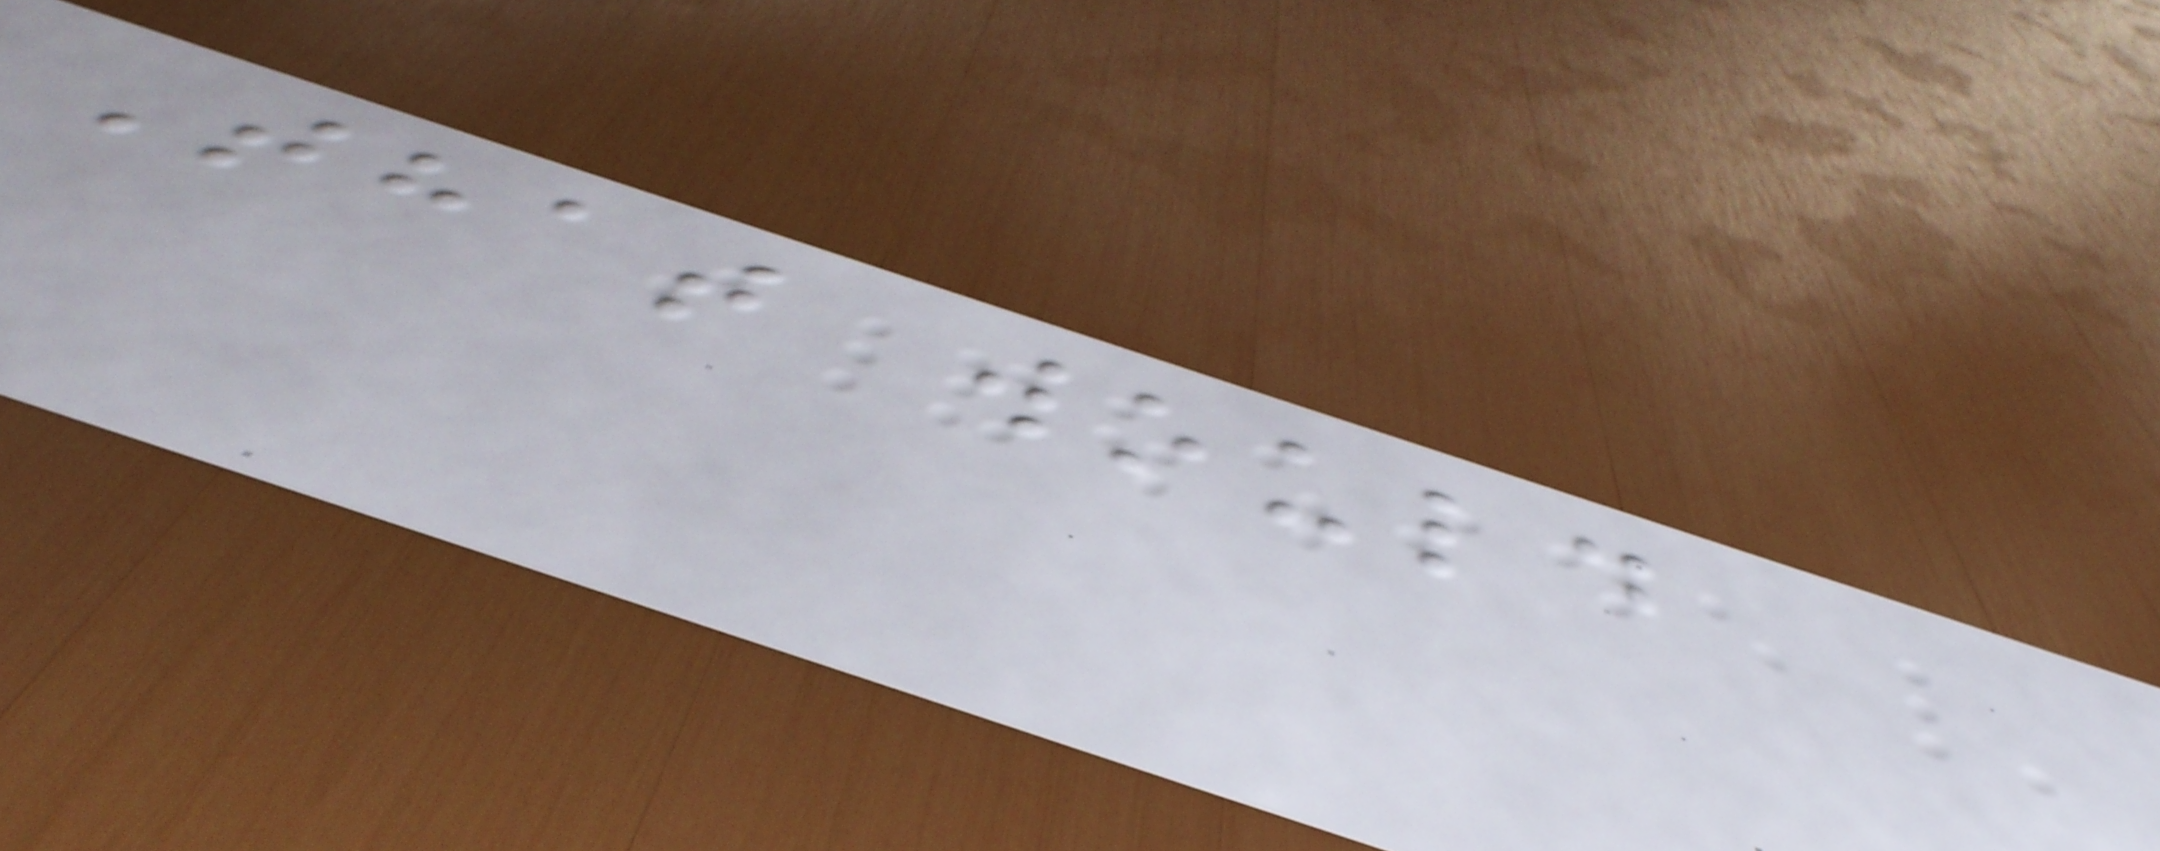That would
